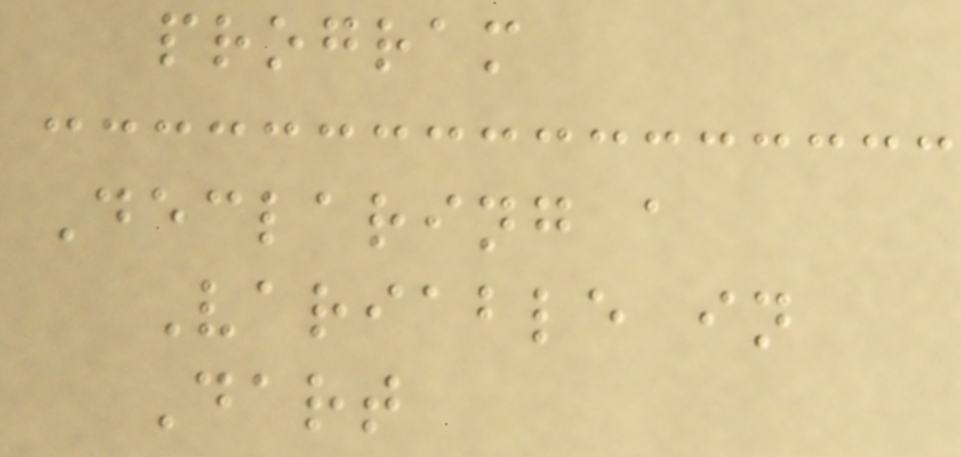program
Declaring a
Variable in
Dart
